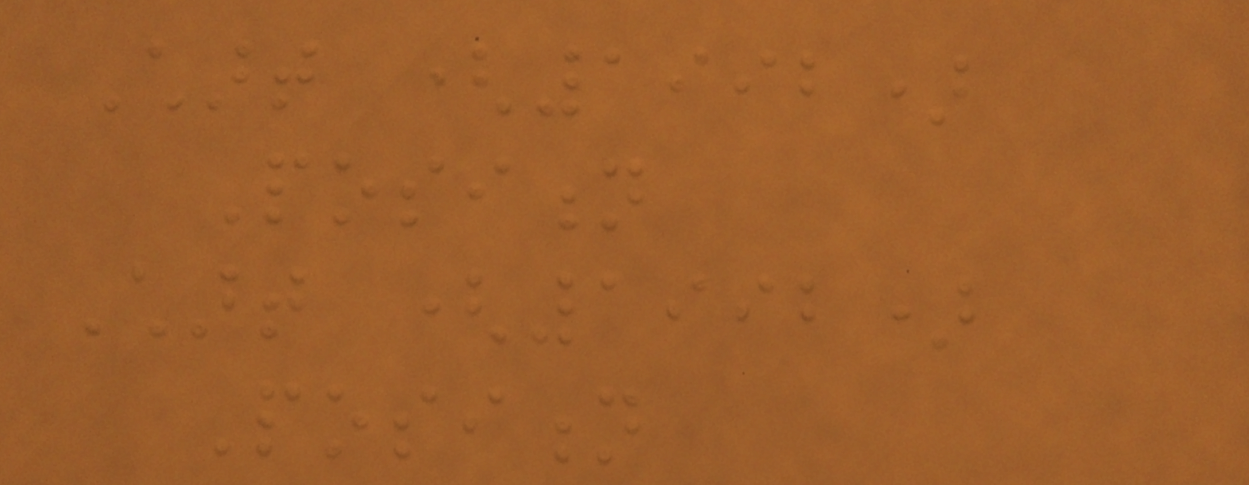Chart (1992)
Position
Chart (1992)
Position
